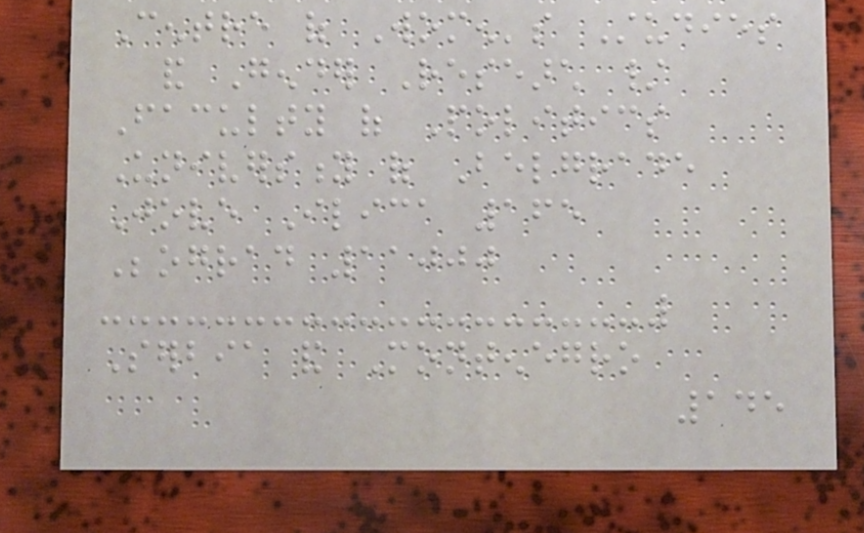Centre of Women's Studies
and Gender Research /
Faculty of Politics
University of Belgrade
Jove Ilica 165
Beograd 11000
Serbia and Montenegro
145
